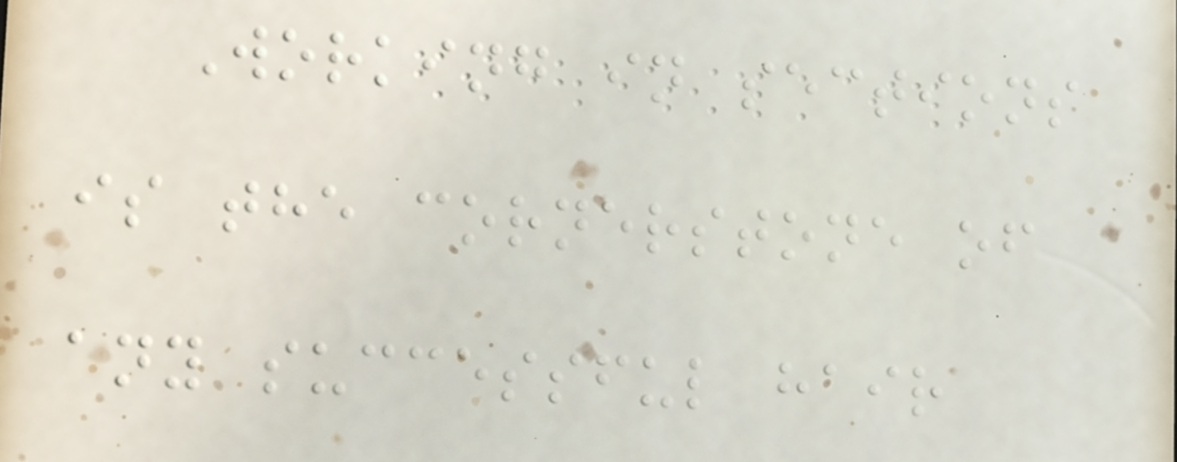Working in sections
is the cornerstone of
any successful hair
